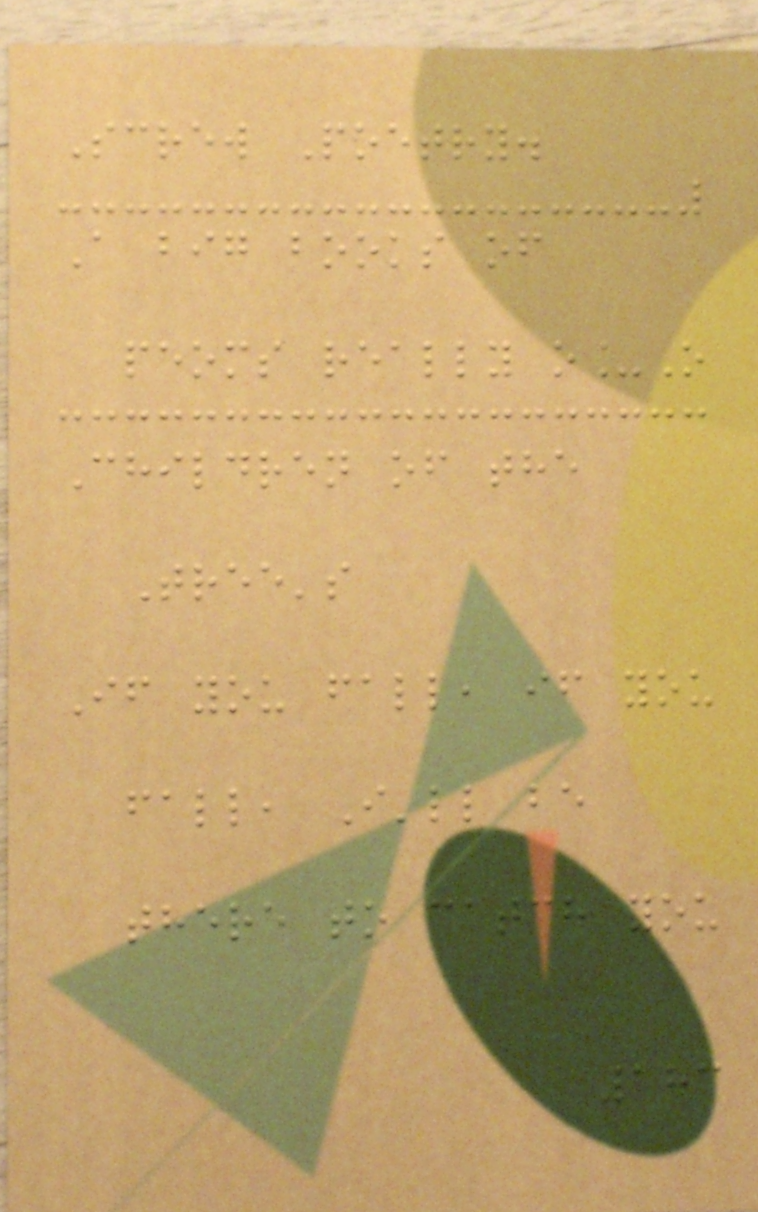Screw Poetry.
A big books of
peoms really o_O
Children of the
Tree's
If you fall, if you
fall, I'll be
there to catch you
183
